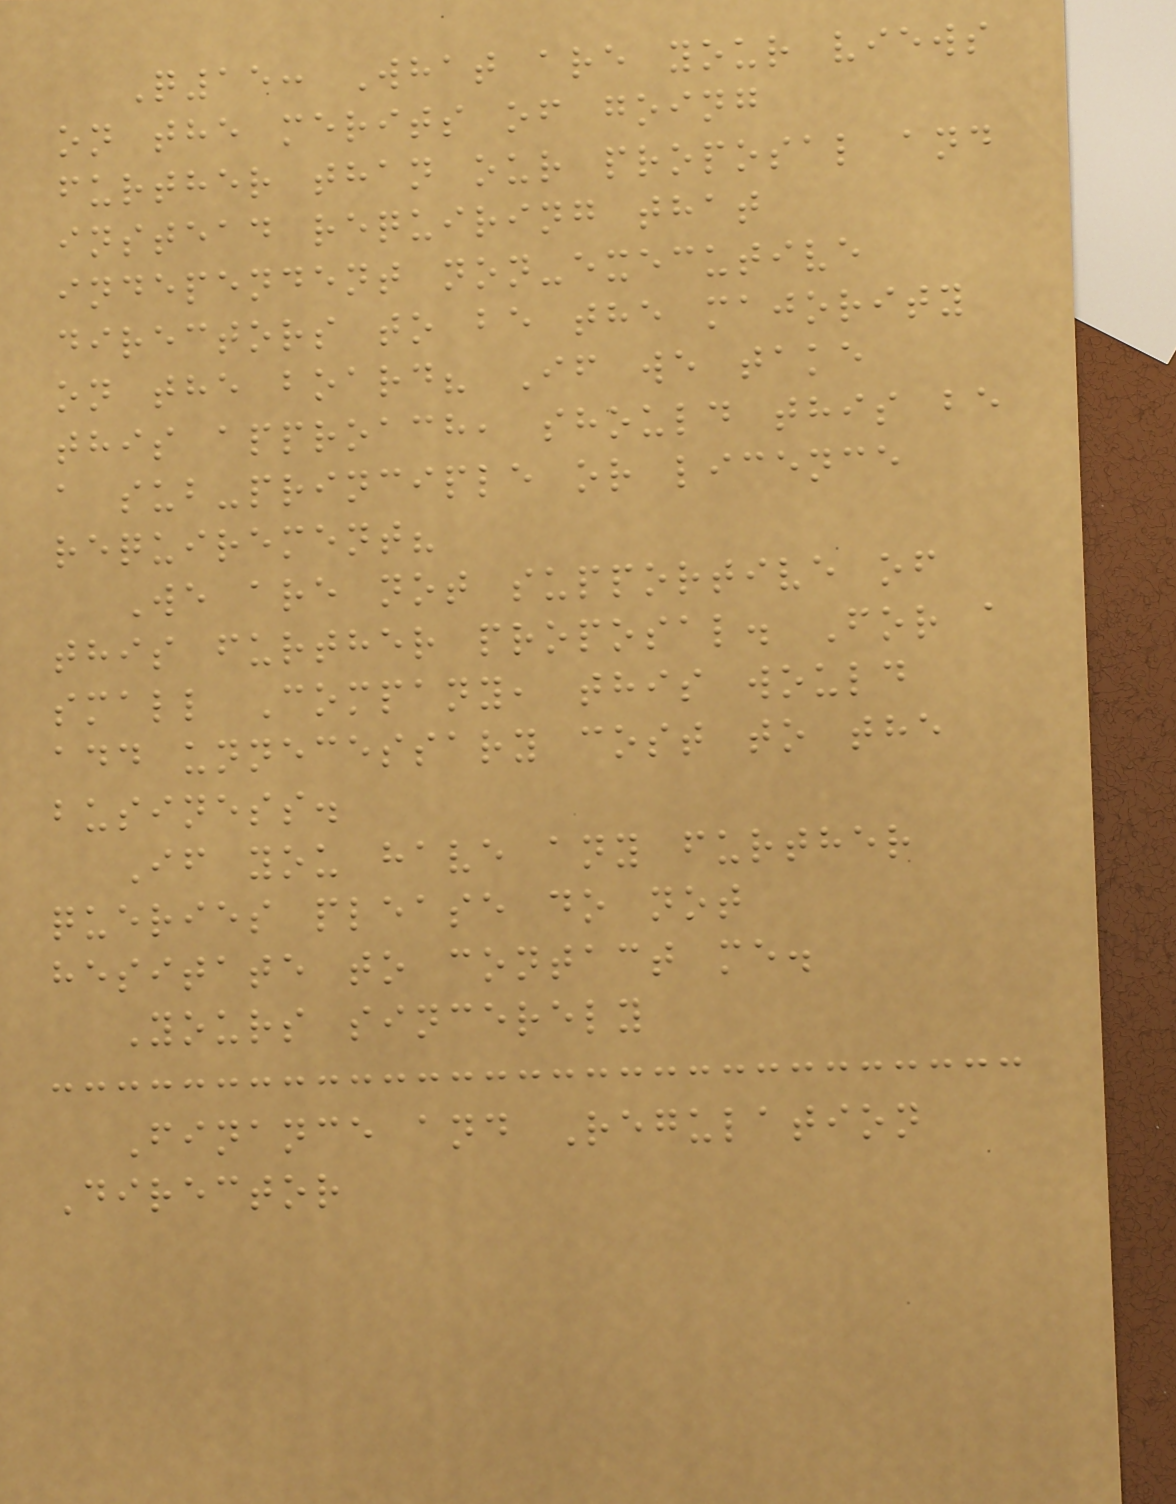Q15: What are your views
on the merits of going
further than our proposal and
instead requiring that
independent non-executive
directors to be the majority
on the board? If we take
this approach, should this be
a sub-principle or licence
requirement?
We are not supportive of
this further proposal. For a
small Company, this would
add unnecessary cost to the
business.
If you have any further
queries please do not
hesitate to contact me.
Yours sincerely
Finance and Regulation
Director
